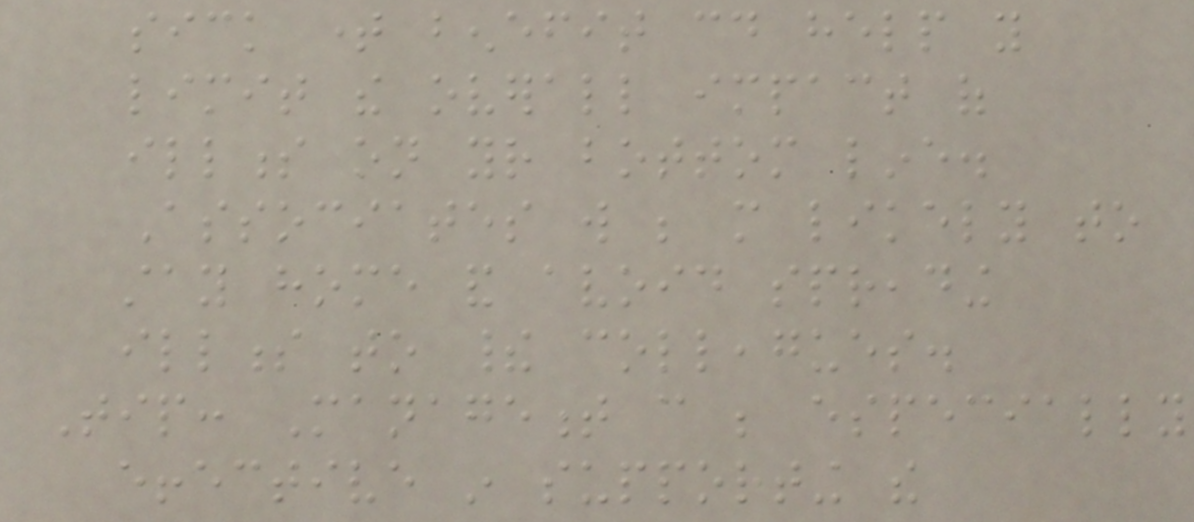sick time benefit could help you
limit the overall impact of
illness on your bottom line.
Associates will be more likely to
stay home and avoid spreading
illness to their colleagues.
Tip: Management can be especially
effective in supporting the
